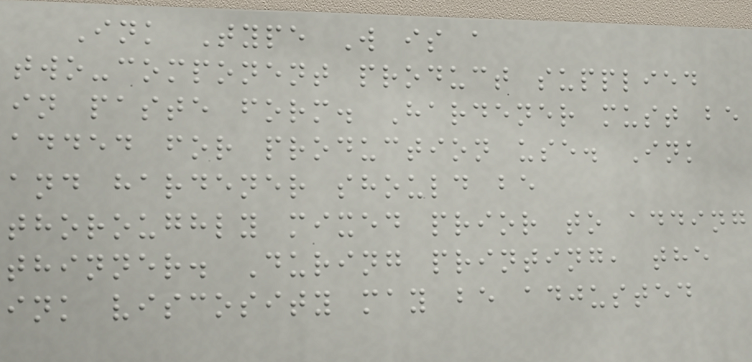Ink Type W is a
two-component product supplied
in paste form. Hardener must be
added for production use. Ink
and hardener should be
thoroughly mixed prior to adding
thinner. During printing, the
ink viscosity may be adjusted
